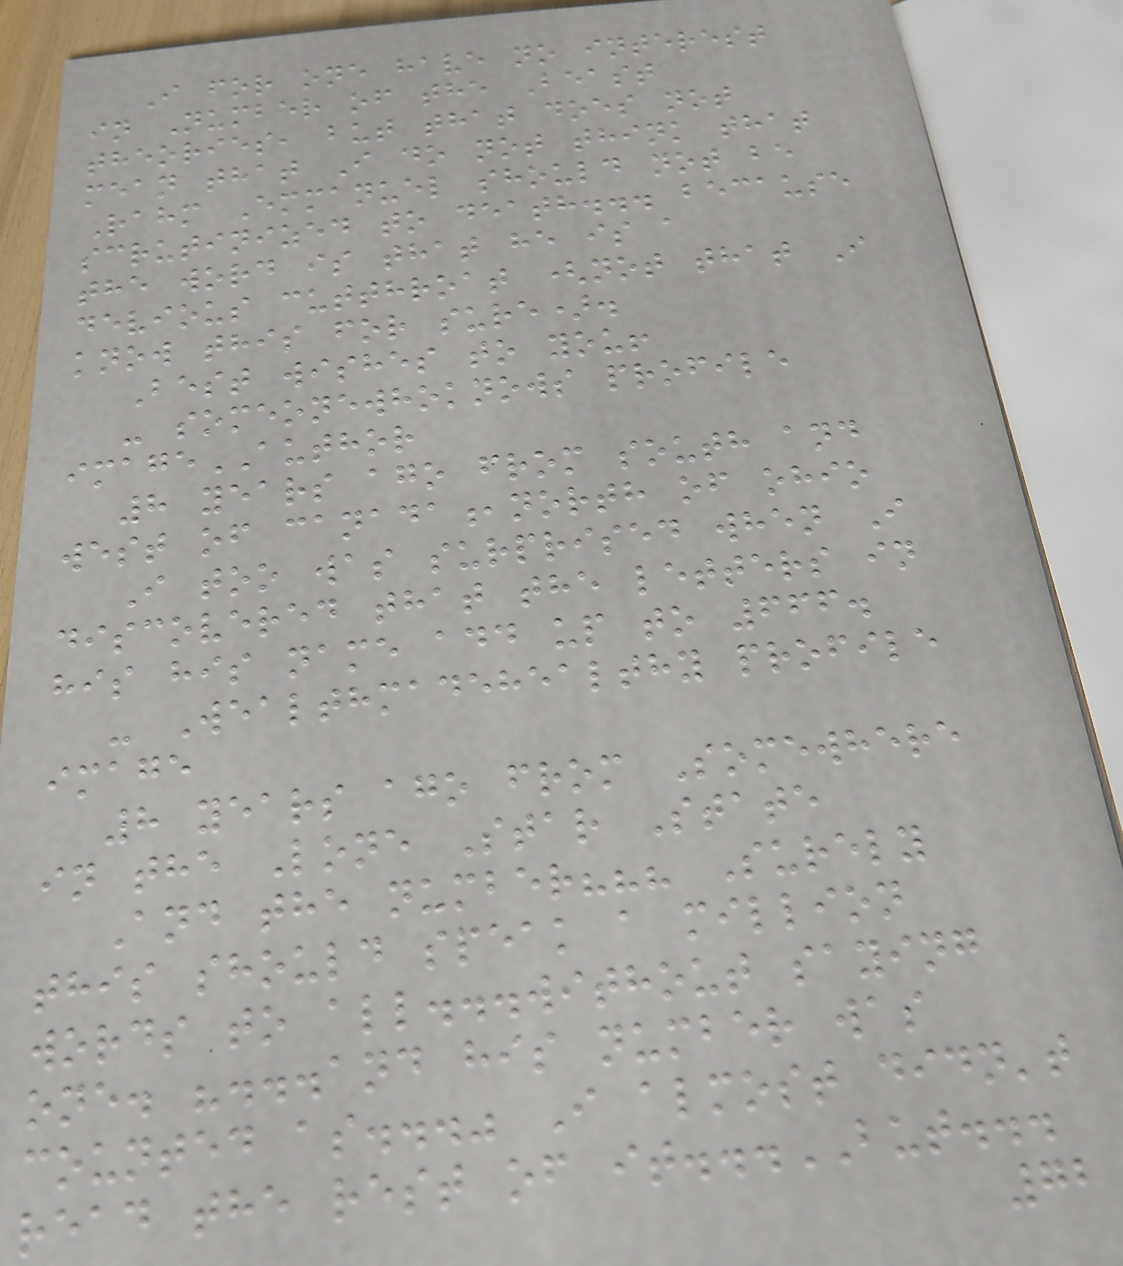I for one have no interest
in Number of the Beast
theories, but that does not
mean that I do not think that
Rahm Emmanuel should not be
scrutinized to death... because
the word is that he is a
devious cutthroat (not that I
know this for sure).
Best wishes to you!
- someonewhoknows profile
imageAUTHOR
8 years ago from south and
west of canada,north of ohio
I too was surprised when I
discovered that the letters in
his his name add up to 666.
- Wealthmadehealthy profile
image
8 years ago from Somewhere
in the Lone Star State
And the number??? Surely
this should speak a million
words to all...without saying
one. "...and his number was
counted as..." I almost didn't
read the rest of it...BUT...
72
